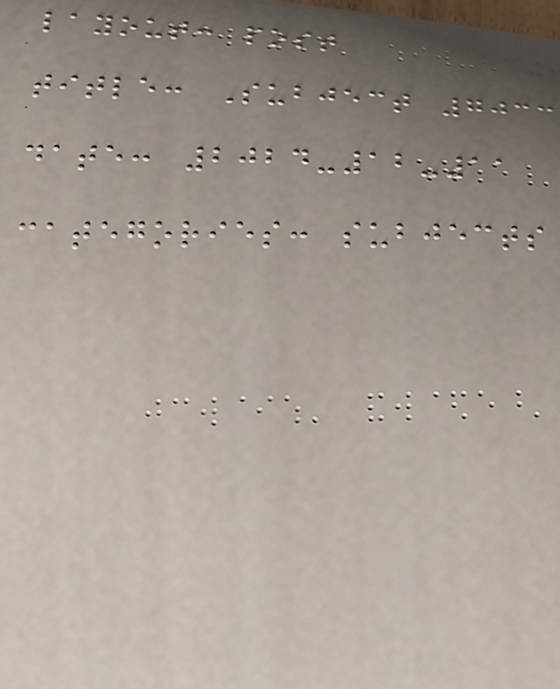layout: post
title: Subject 7033
date: 2024-12-11
categories: subjects
